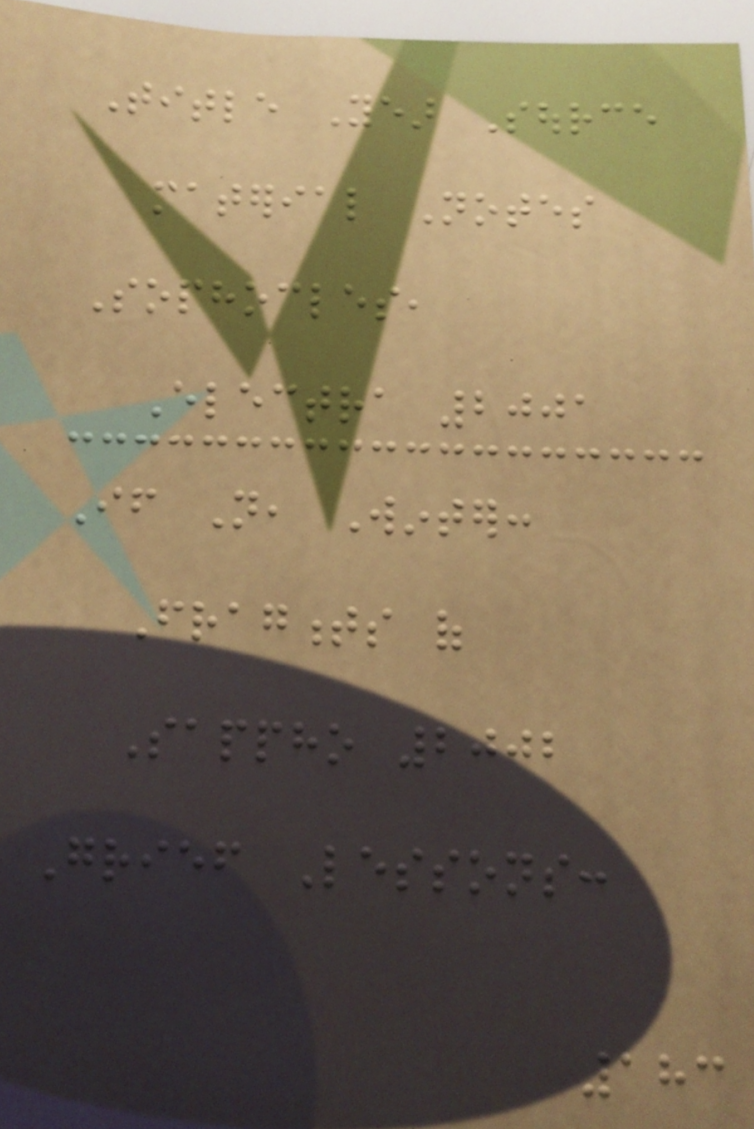Title Year Source
material Notes
Sophocles,
Electra 2001
If Not, Winter:
Fragments of
Sappho 2002
Grief Lessons:
183
